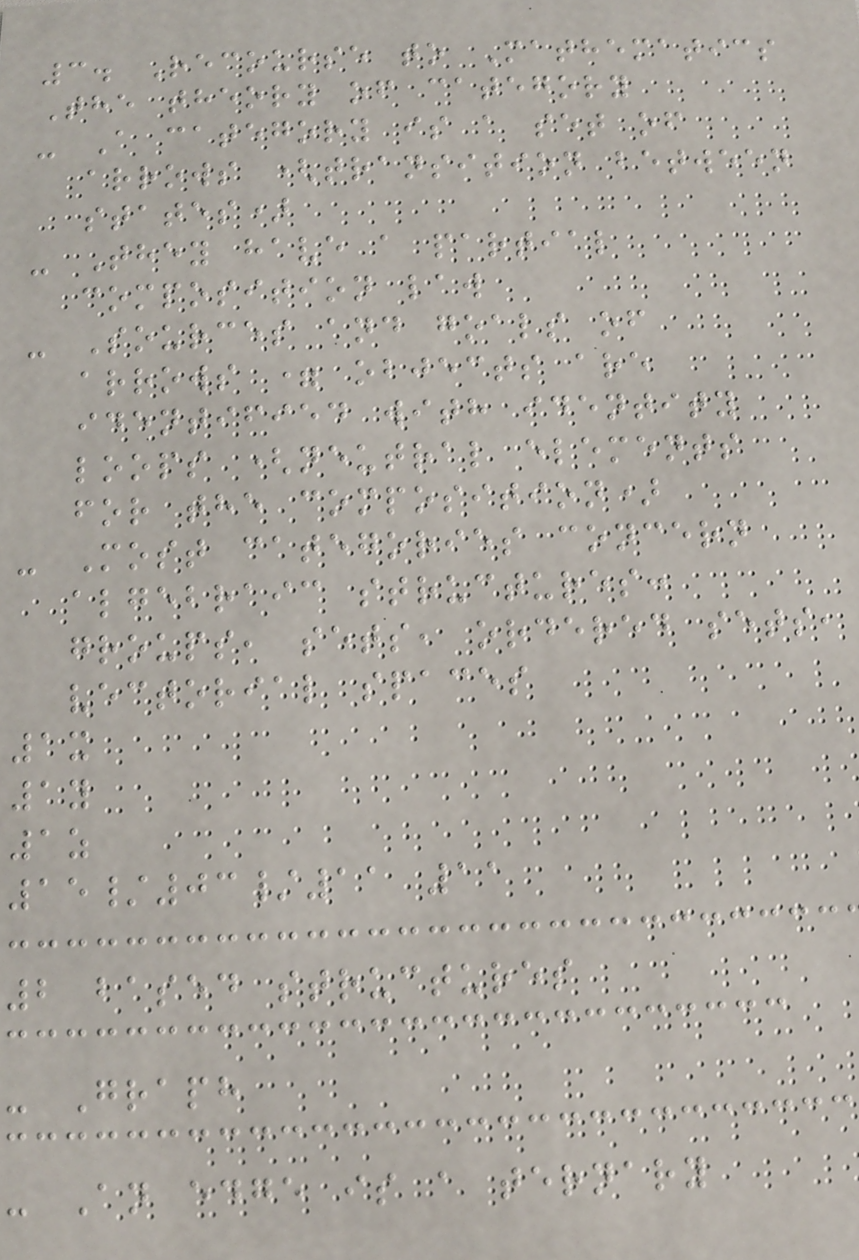3. Recourse to Mathematics
The theory of category
- A category is a set of
arrows (transition between
states)
- They have a partial
composition law
- Sources and goals of
arrows = objects are
identified with identity
loops (neutral elements
for the composition)
- Most categories concern
algebraic structures:
groups, sets, ordered sets,
vectorial spaces
1x
1y
1z
15/03/11 11
2 based structures
- Graph
- An edge is a ternary
